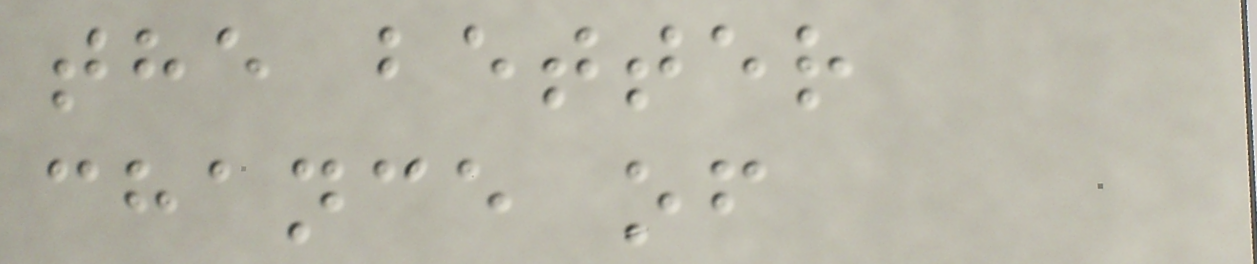the better
chance of
